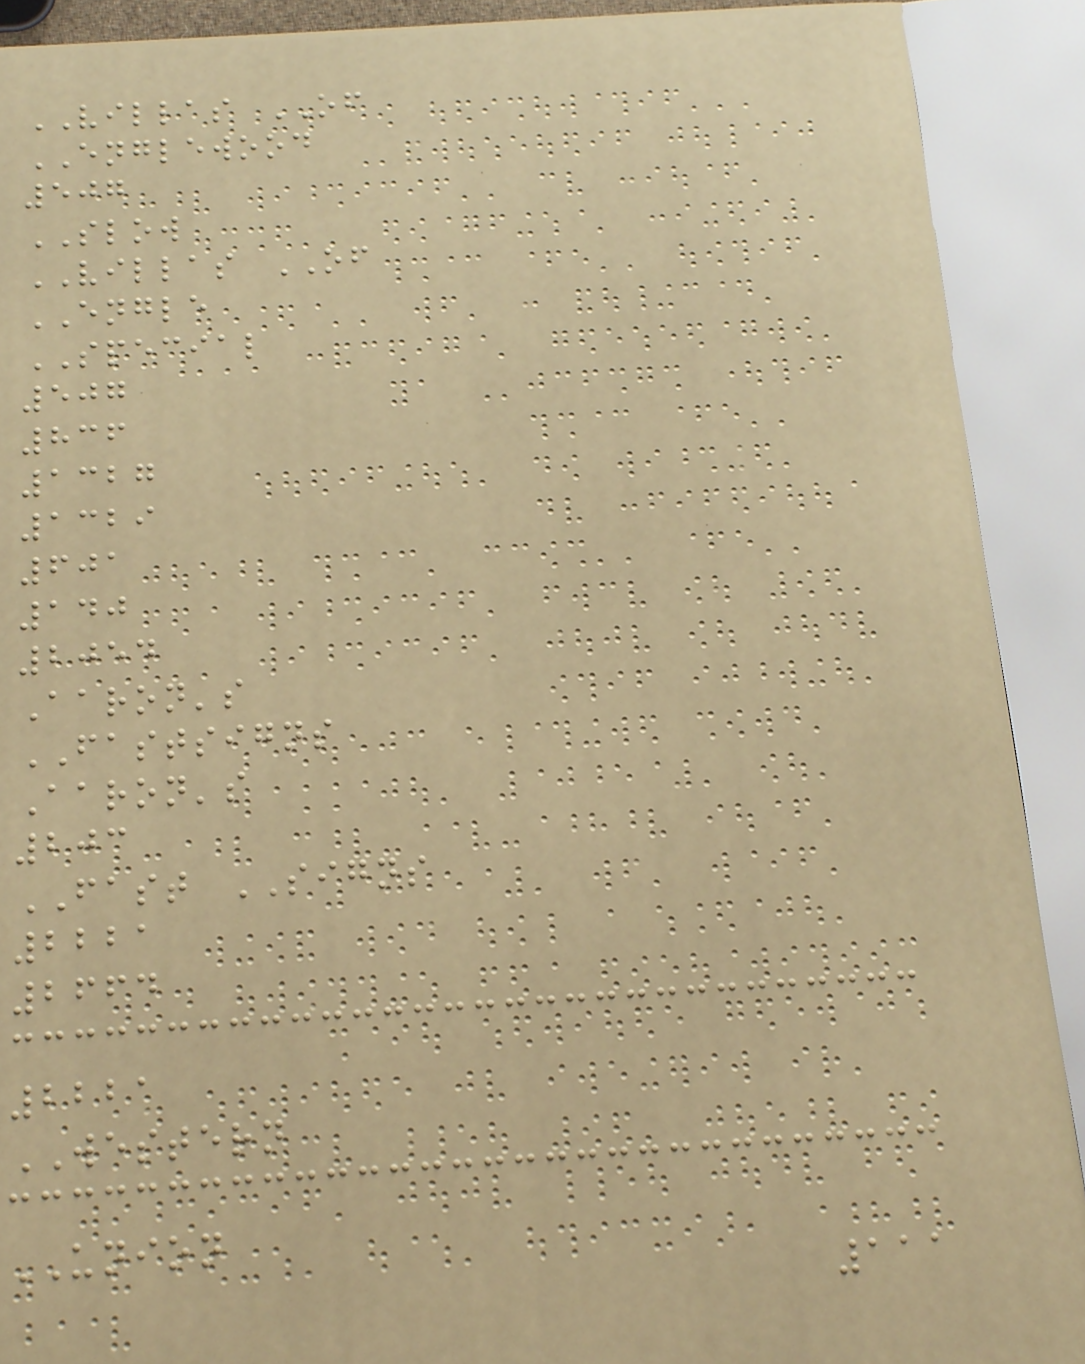VILLAS OF
ENGLEWOOD
507
SLOW
VILLAS OF
ENGLE
SPECIAL
507
836
1327
1329
601
140
2054
Aaron's
FASTSIGNS
Aaron's
203
FAST SIGNS
2221
2664
2221
WESTERN
UNION
111
